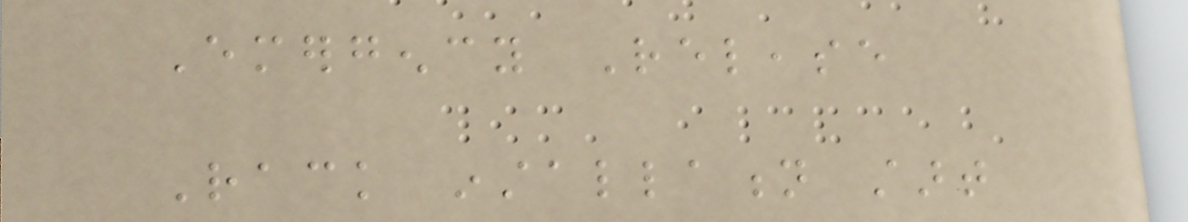Emergency Release
Rack installation start
